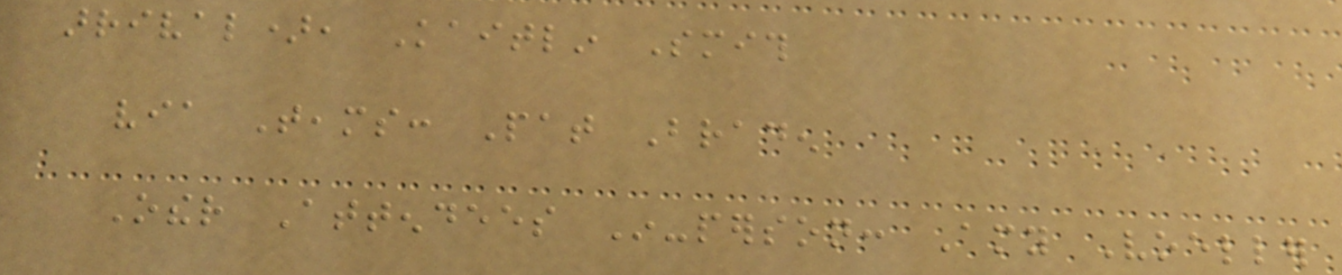arrival), Kaitlin Smith
via Teams: Pat Braden
Other Attendees In-person: Amy Voeller
